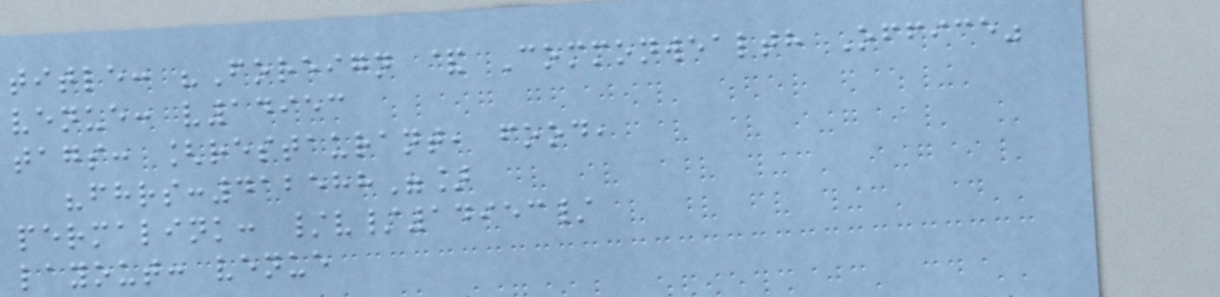title: "Foreign & Commonwealth Office"
venue: v14953
tags: [restaurant, food,
"fhrs:412588"]
permalink: /v/14953/
layout: venue
